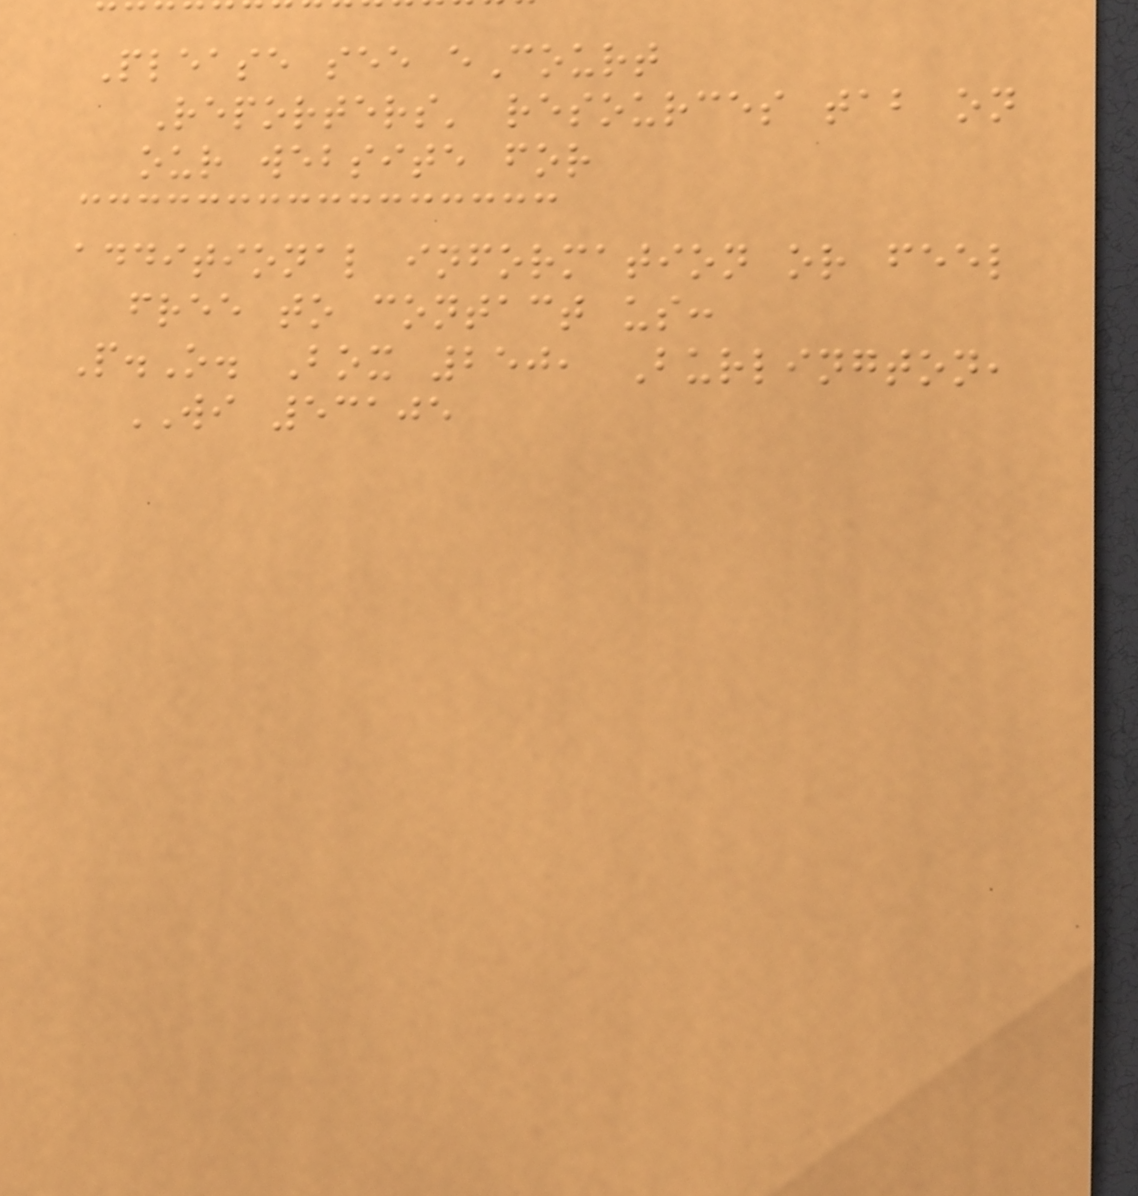Please see eCourt
Reporters' resources tab on
our website for
additional information or feel
free to contact us:
P.O. Box 250, Burlington,
WI 53105
